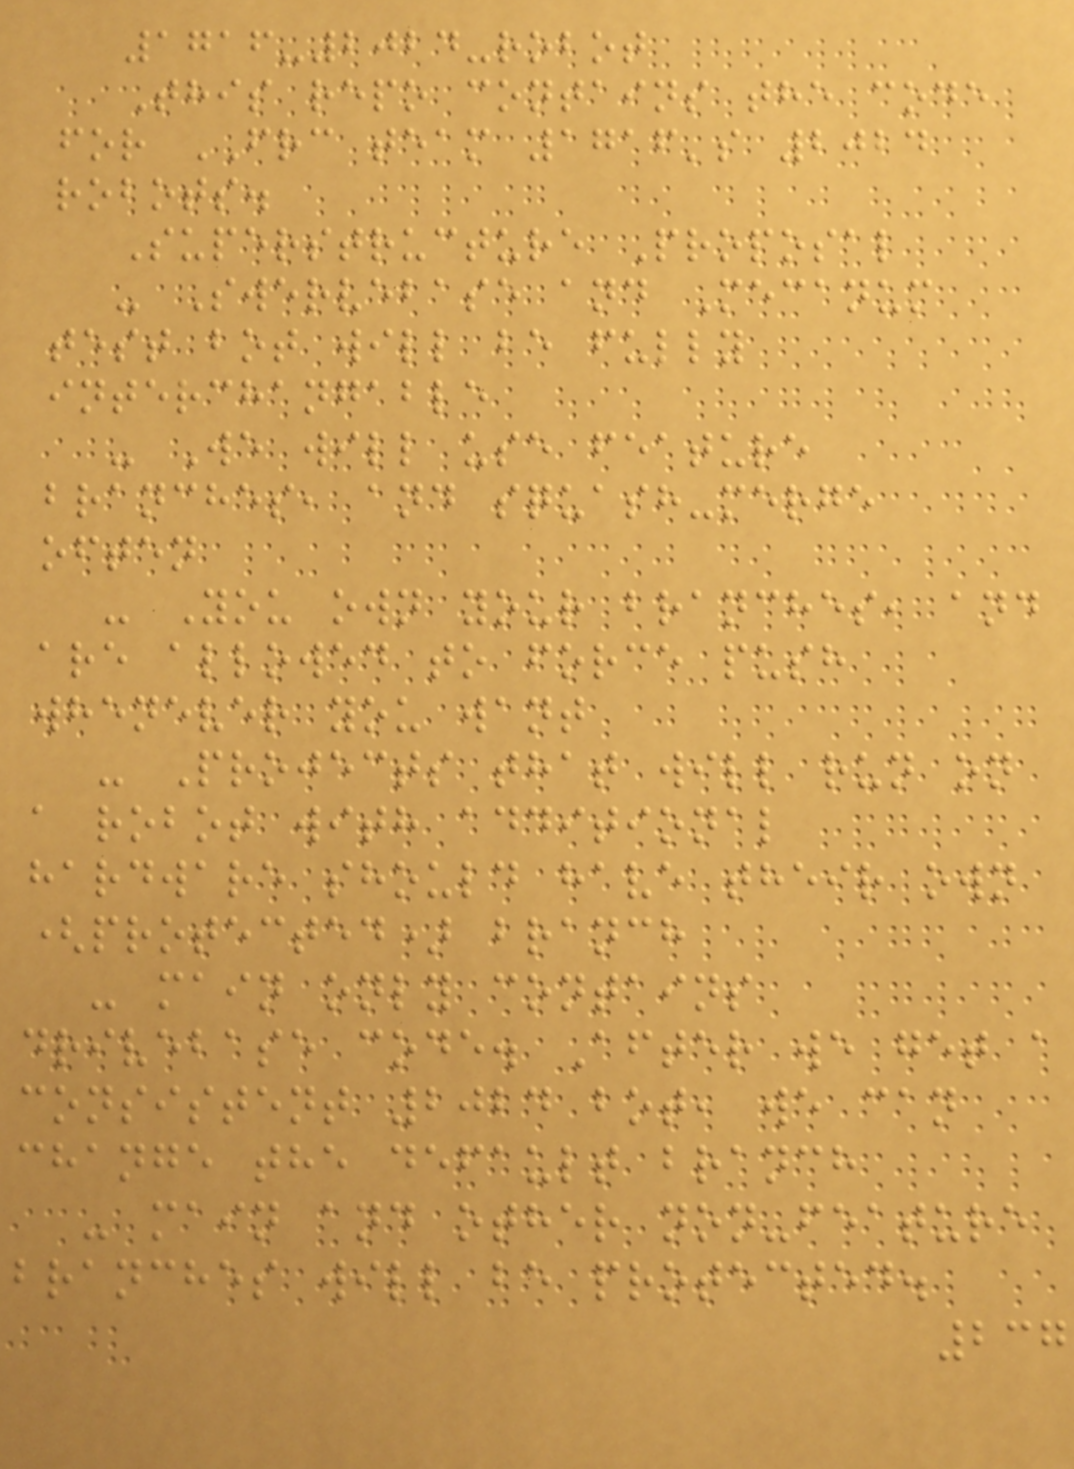1716-2024-robot
This repo contains the code
for FRC team 1716's 2024
robots.
Superstructure Proposal
- Swervebase and Mecanum
test bot will be fully
interchangable
- We will use feature
branches, and squash-merge
often
- You own your branches, and
are allowed to force push
whenever you want
- Projects that will run on
a robot with additional
hardware should have their own
(protected) branch
- main only contains
drivebase code. After we get a
consistent 2024 bot, we can
change the default branch
- main and other non-feature
branches will be protected.
237
